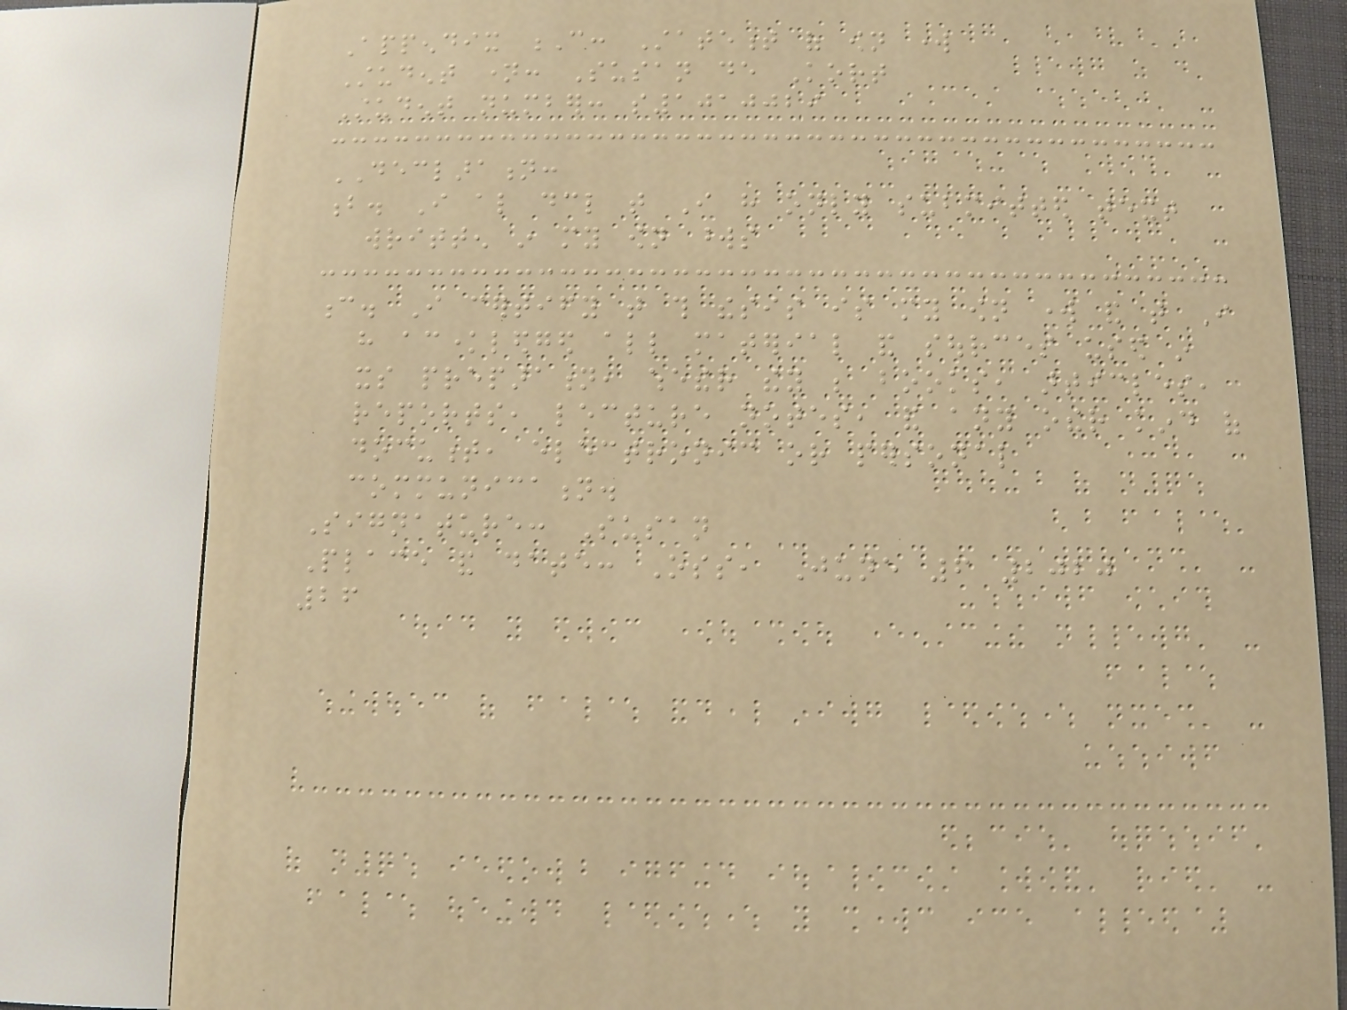Appendix C: Statement of own work
Student name: Susan de Kort
Student number: s1010029
DECLARATION:
b. I also declare that I have only submitted text
written in my own words
c. I certify that this thesis is my own work and that I
have acknowledged all material and sources used in
its preparation, whether they be books, articles,
reports, lecture notes, and any other kind of
document, electronic or personal
communication.
Signature: Susan
Place and date: Oss, June 6 2020
26
